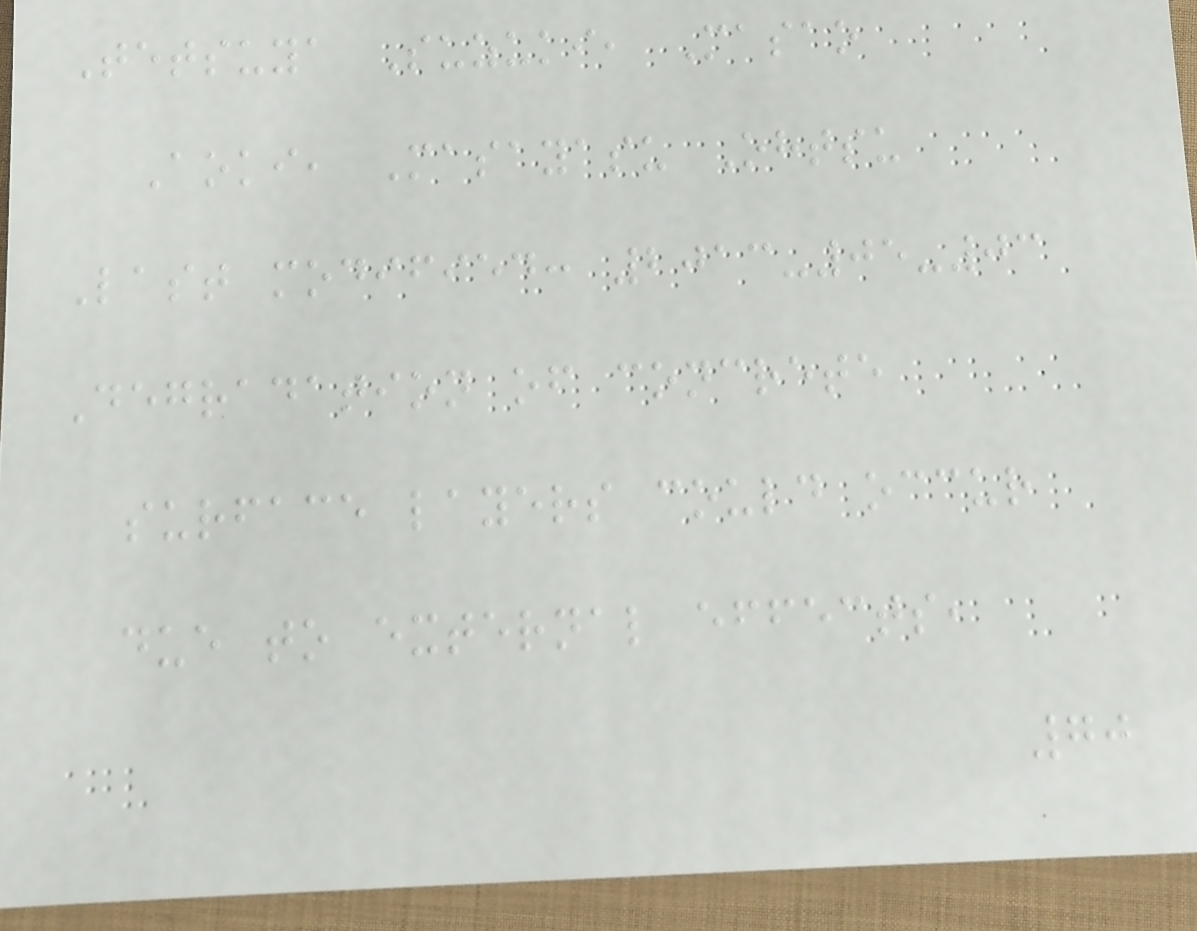Tetsuya Suzuki, Masao
Aoki, Masayasu Ohtsu
Last modified: 2013-05-03
Degradation of concrete
surface layers could occur
due to external effects,
70
